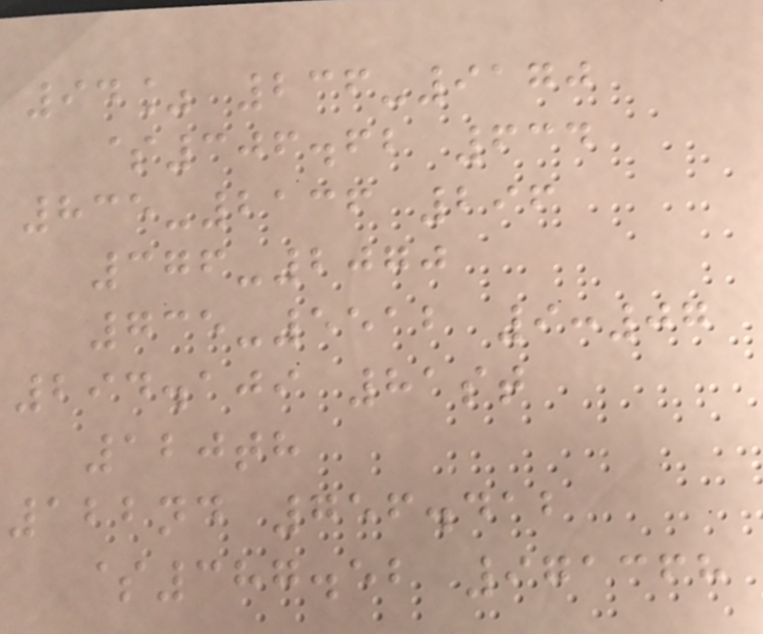94% 236-9170
$306.62 634
835-2136 296
376-2070
735-5512 9:07
294.109 81st
120th
122nd 756.412
$387.52 971368
